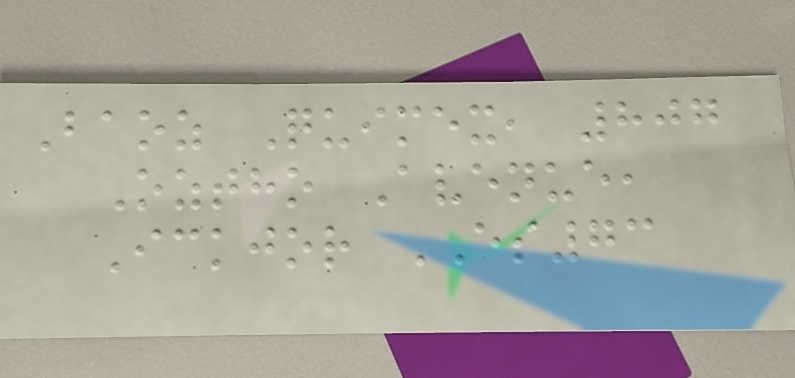Baoz Quimex, 807
Oztho Avenue,
Ickjor ES73
